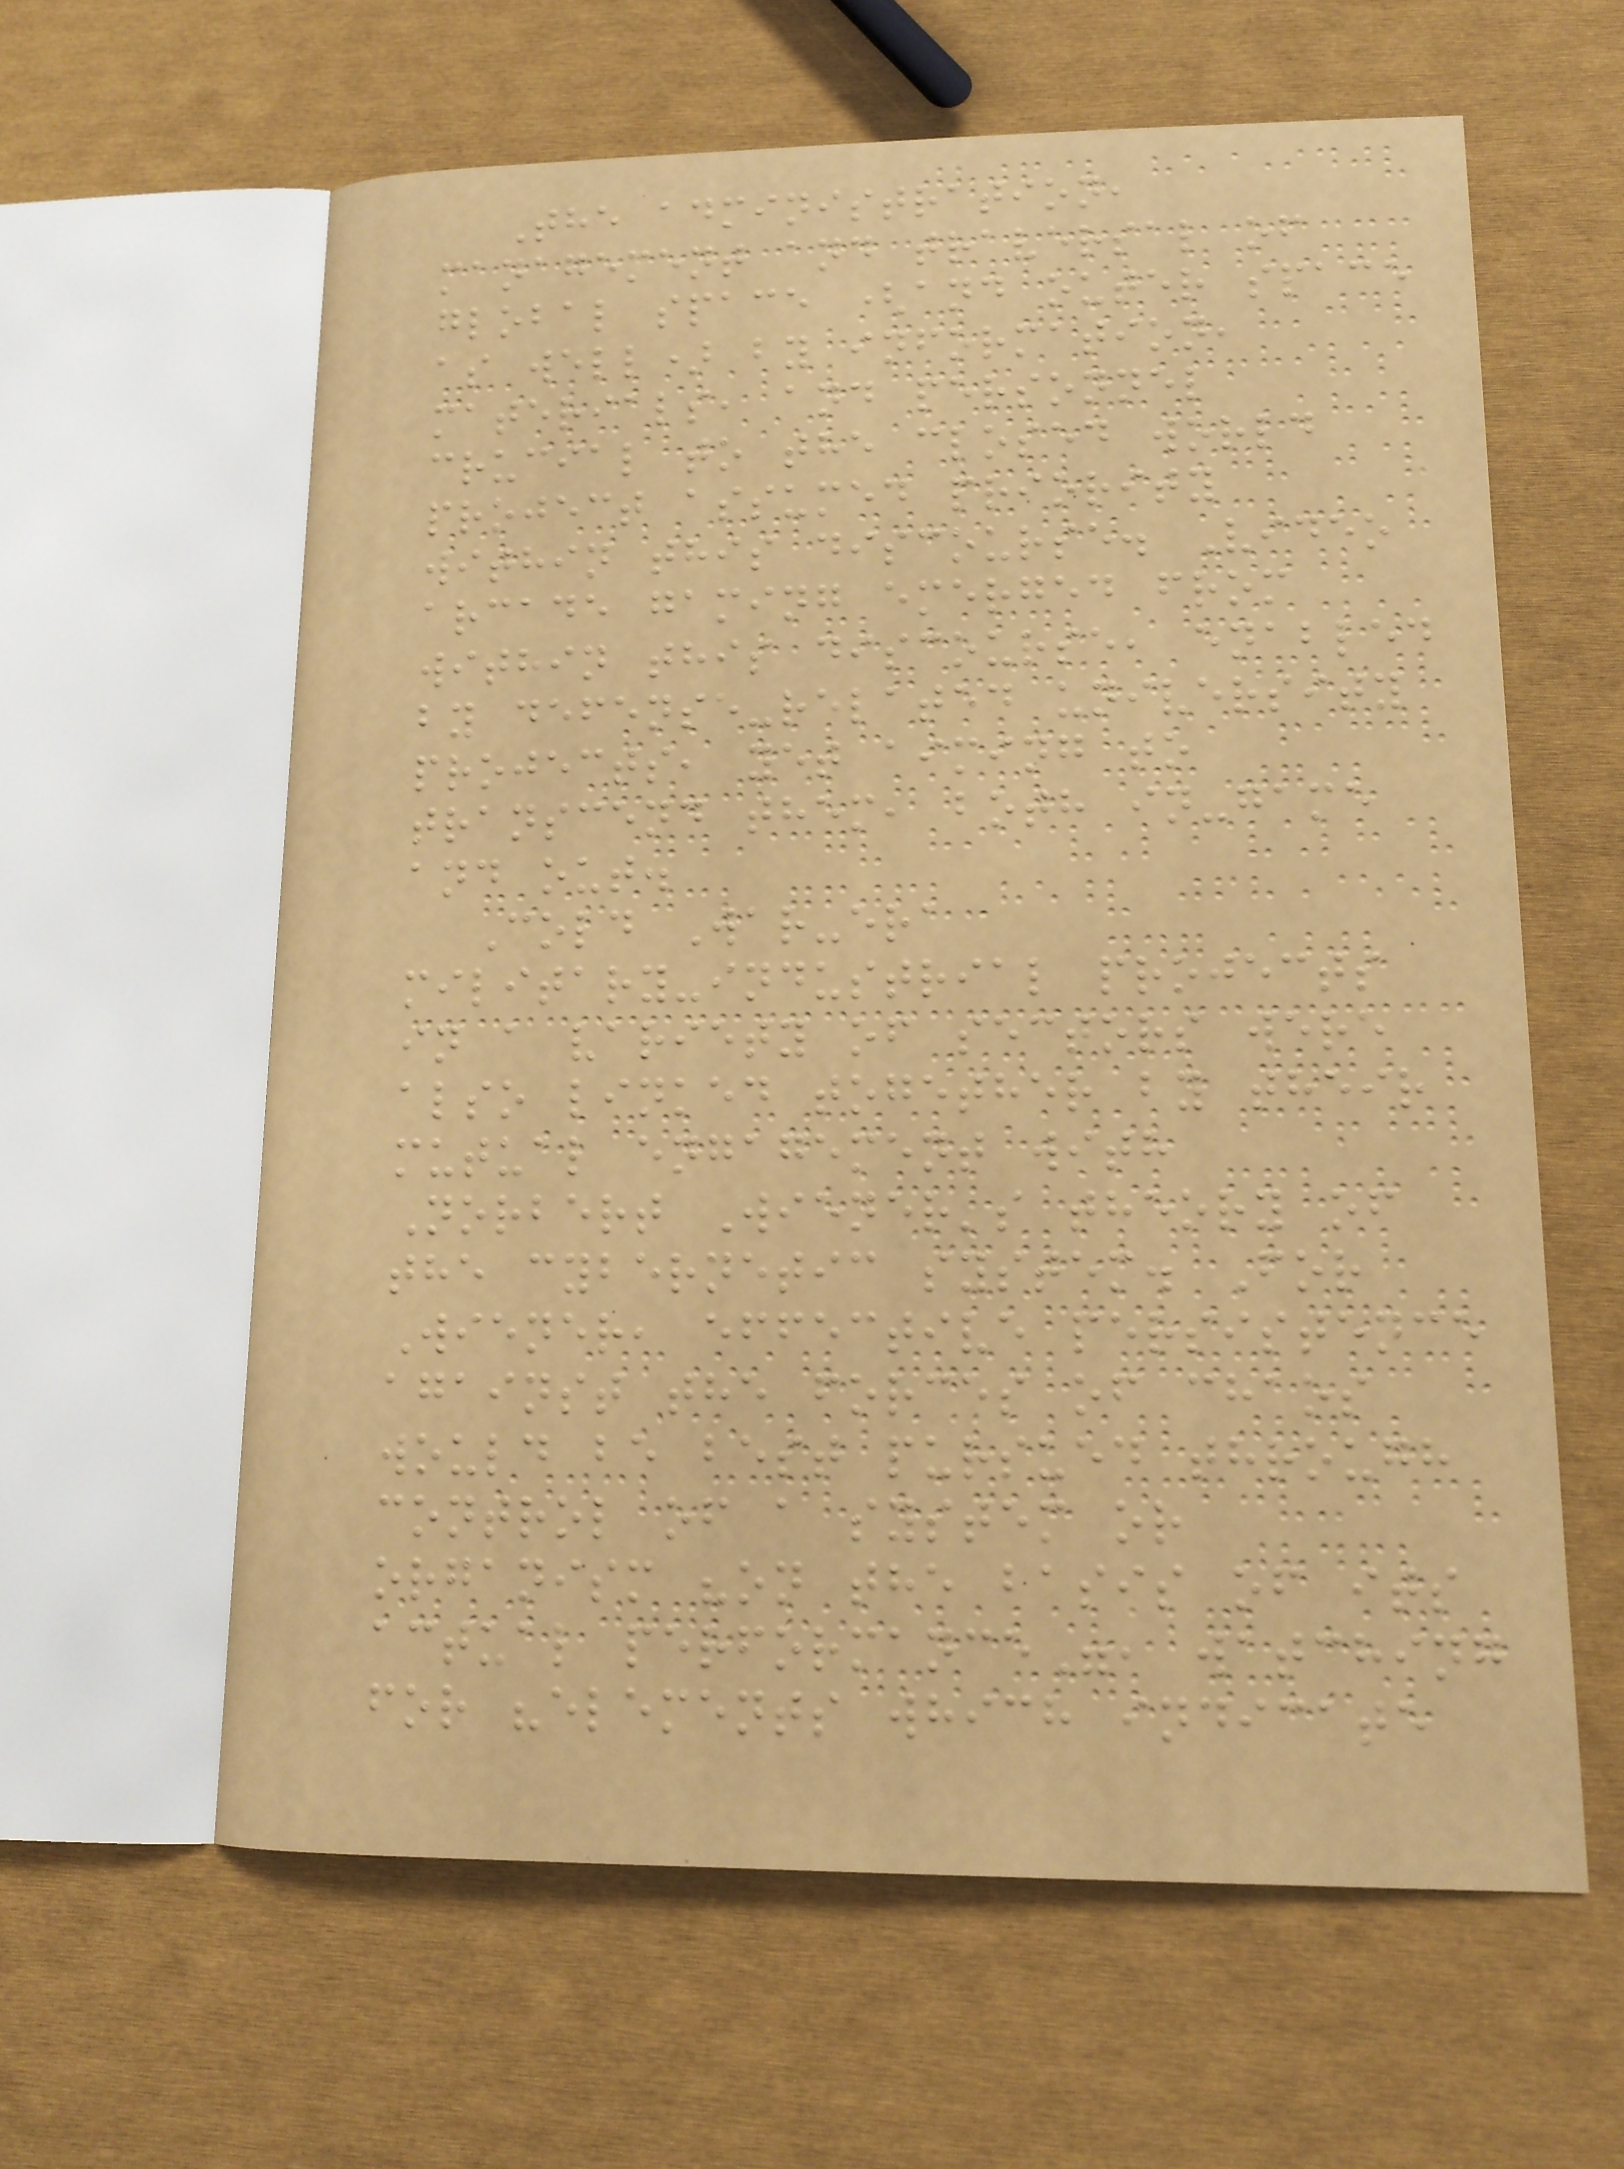The administration,
management and traversal of
global space (and outer space
as well) by information,
materials, and personnel
crucial to the closed world
project assumed priority
within this discourse. Video
arcade gaming emerged from
within this discourse, enabled
by defense-related university
projects, yet aiming to
transcend them, both in-game
and out.
Cold War-era
military-industrial projects
in a variety of sectors were
also linked together by their
mutual engagement with
Norbert Wiener's theory of
the cybernetic system. For
Wiener, effective persistence
against the forces of chaos
would be best pursued through
control of a system or
organism "on the basis of its
actual performance", watching
for "elements which indicate
